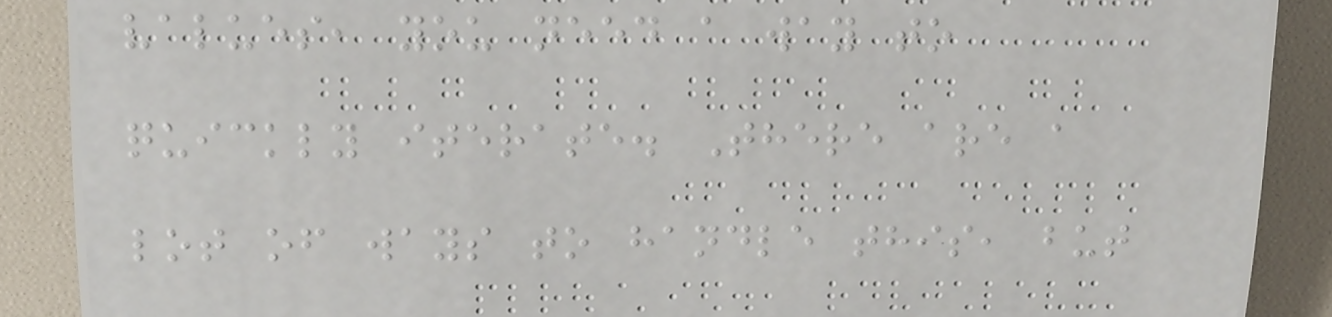values, you need a way to
quickly iterate. There are a
lot of ways to handle this, but
